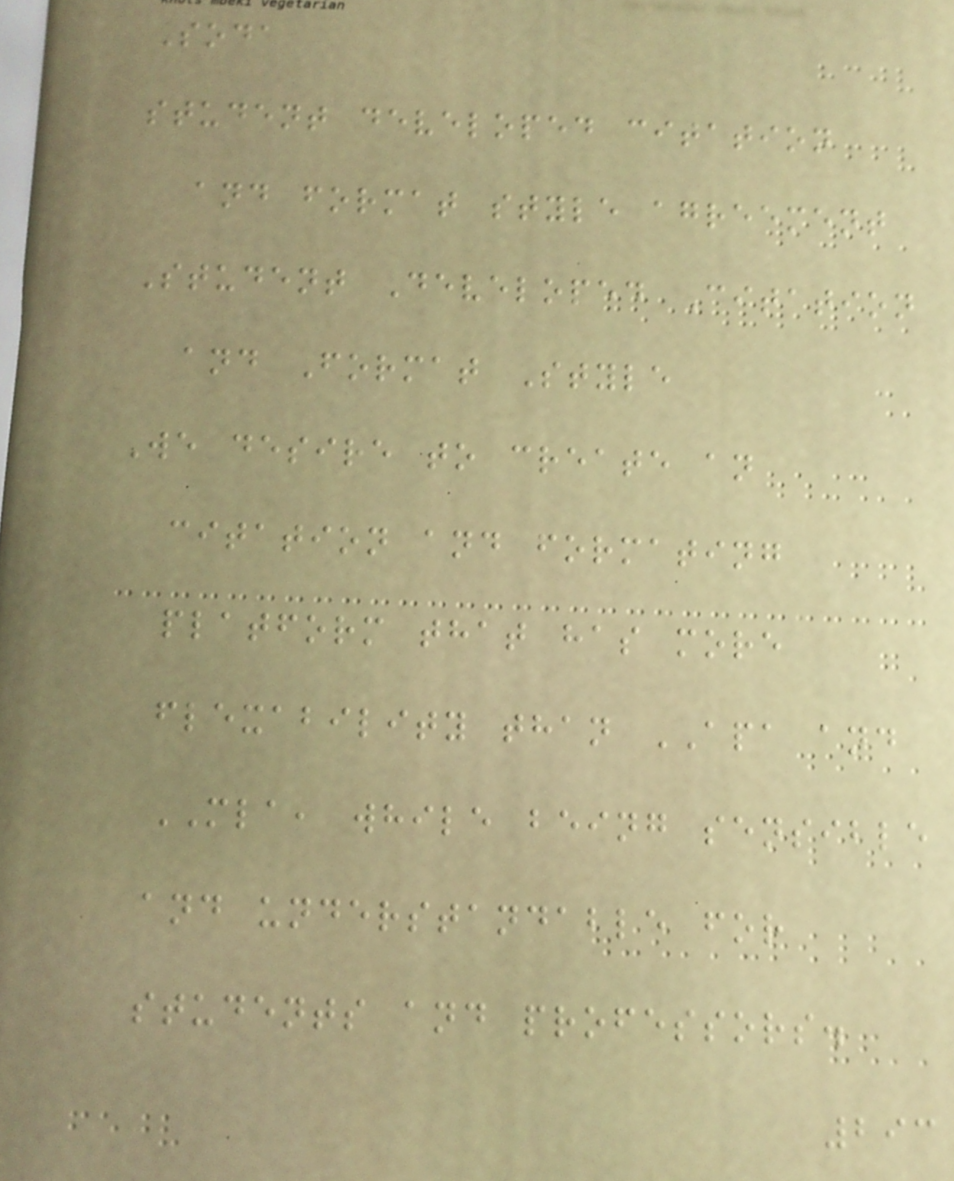Soda
student developed citation
and format style agreement
Student Developed Citation
and Format Style
We desire to create an
citation and formating
platform that has more
flexability than APA and
MLA, while being sensible
and understandable for
students and professors.
293
